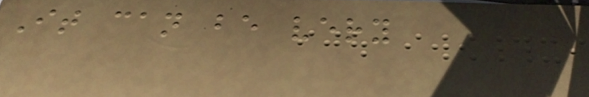It can be very
